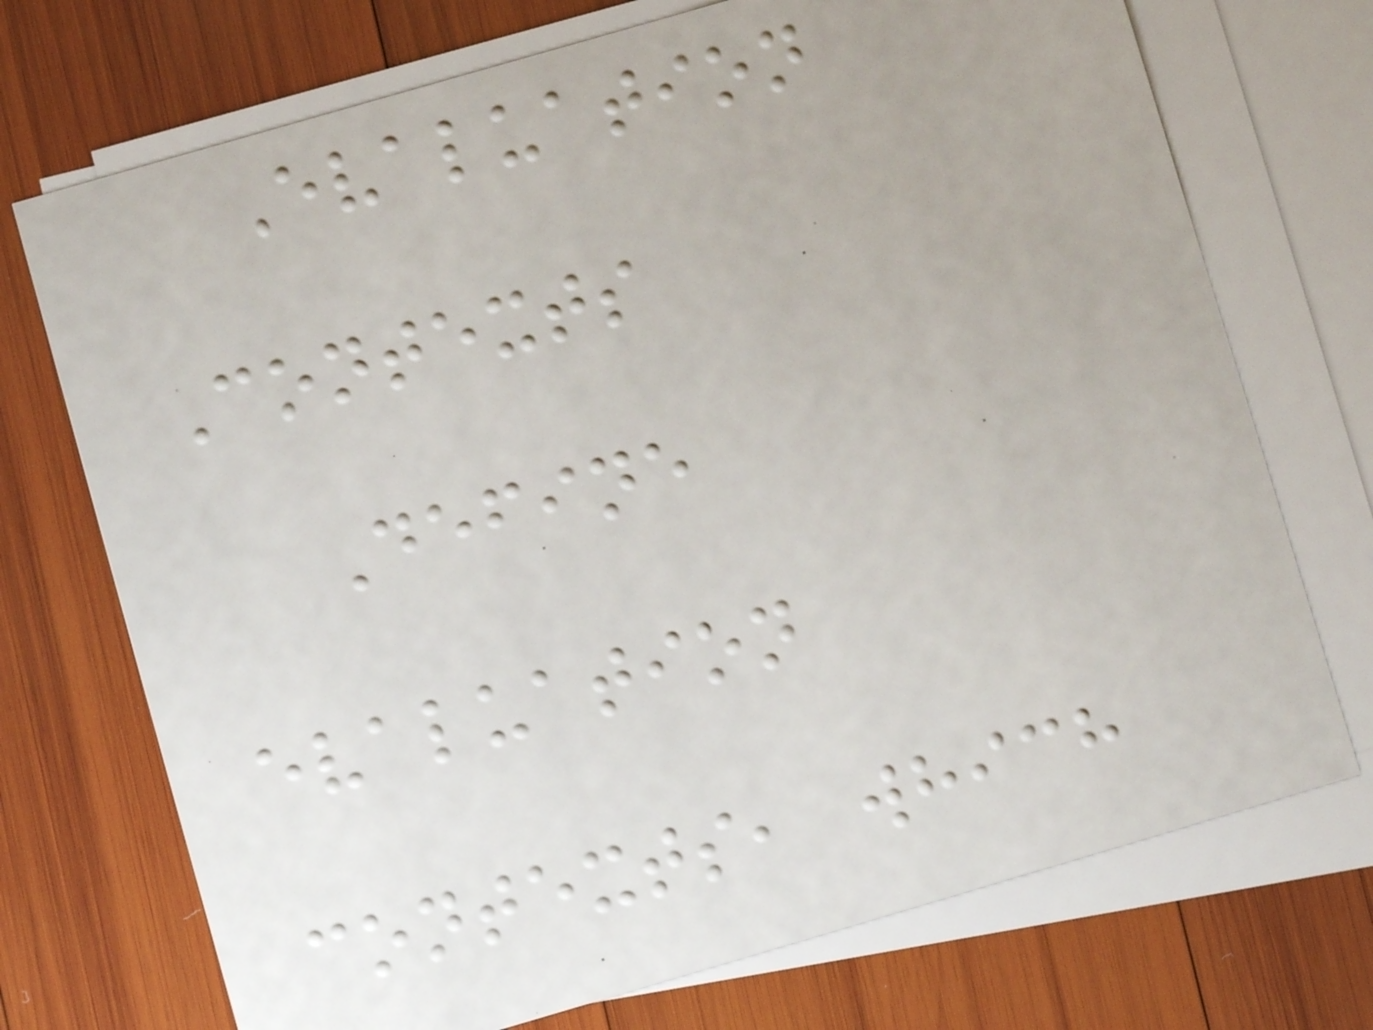Evaluation
Contexts
Define
evaluation
contexts, which
